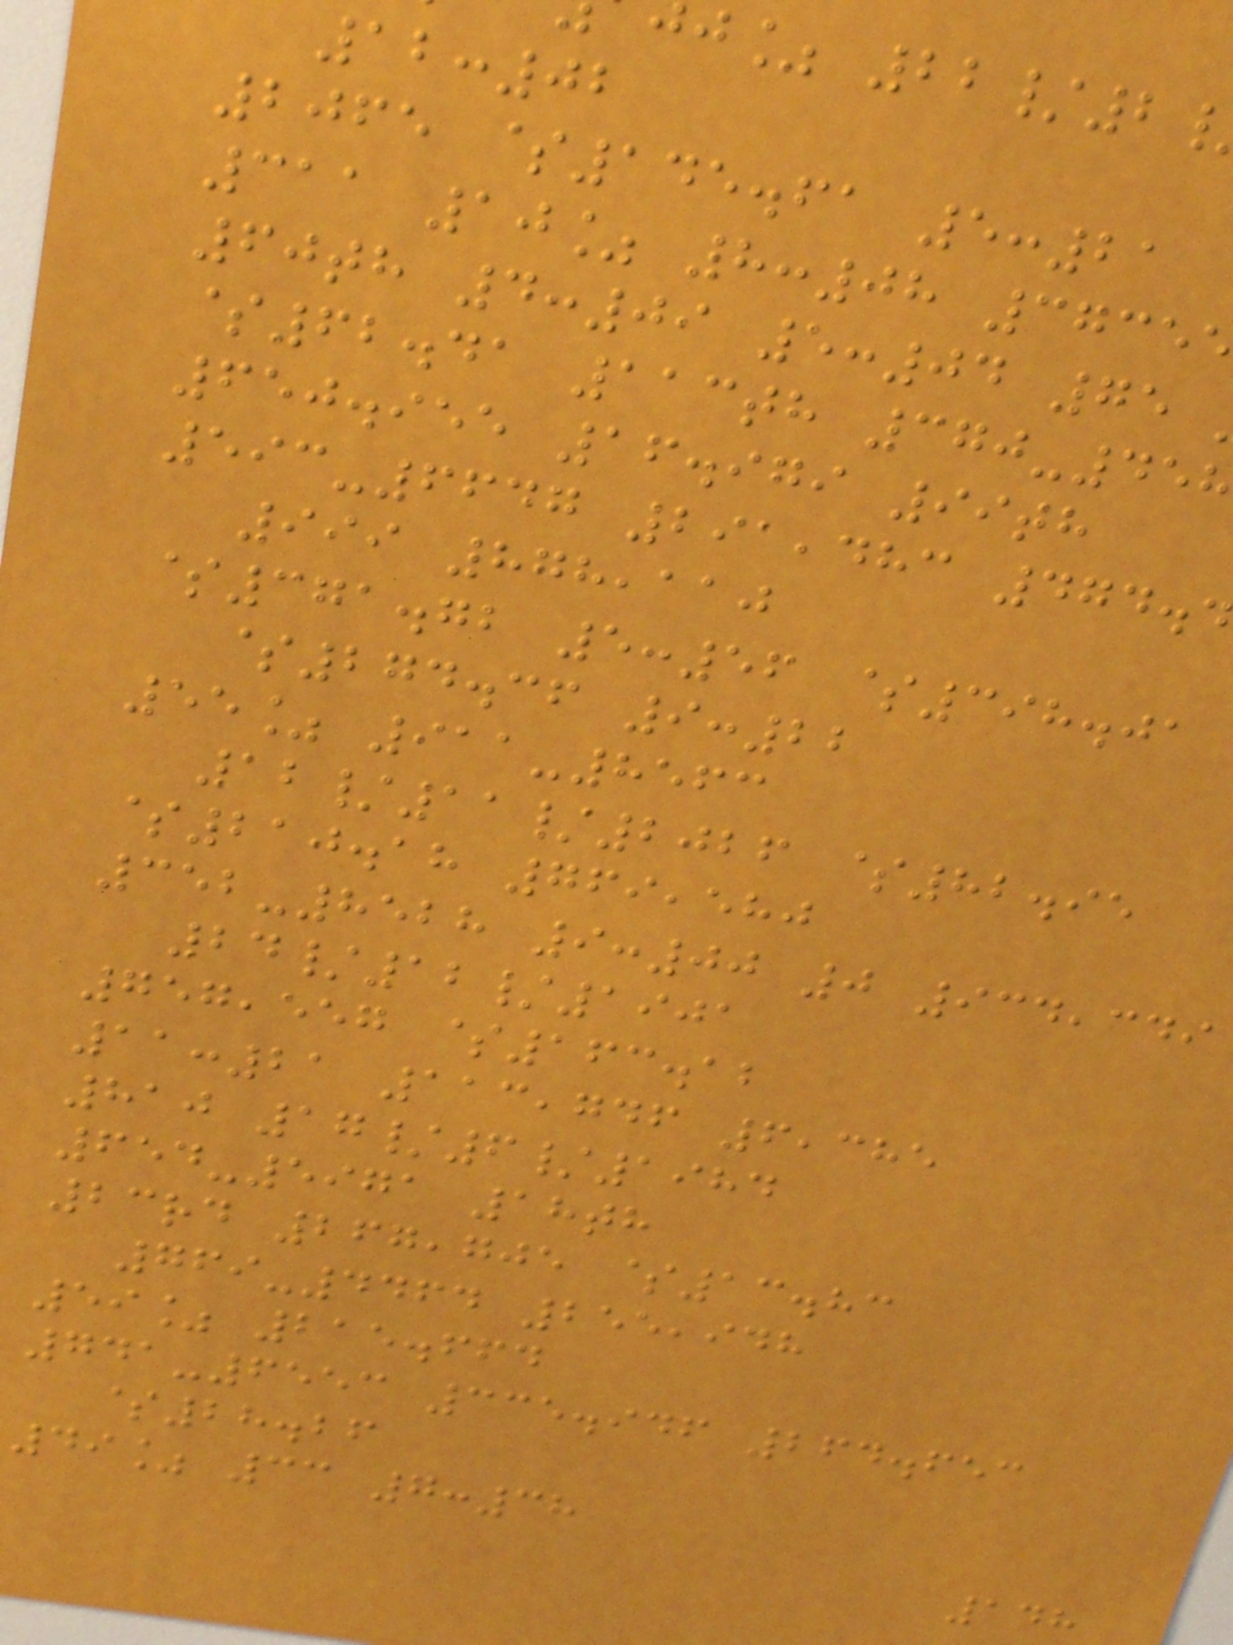j% 22/2
12:02
2065 $145.61 5:21
311 10% 8:08 3735
60th 4:09 5:04 75
$62.41 113th 370-45
650.955 16.979 99th
593-6647 291,483 474.
999 878,110
$371.72 5:56 $398.01
$274.36 9:22
55% 911-8563
12/11/2026 $82.95
$210.18 769,580
352-8528 9:00 0 934,349
24/12/1901
757,557 $163.12
11:21 113,746 6,385
810 17/6/1984
654-5971 18th
23rd 267,705 $13.83
769-4464 255,948
59% 215.664
741-6553 335.946 264.653
$28.26
49% 33 7:38
148
